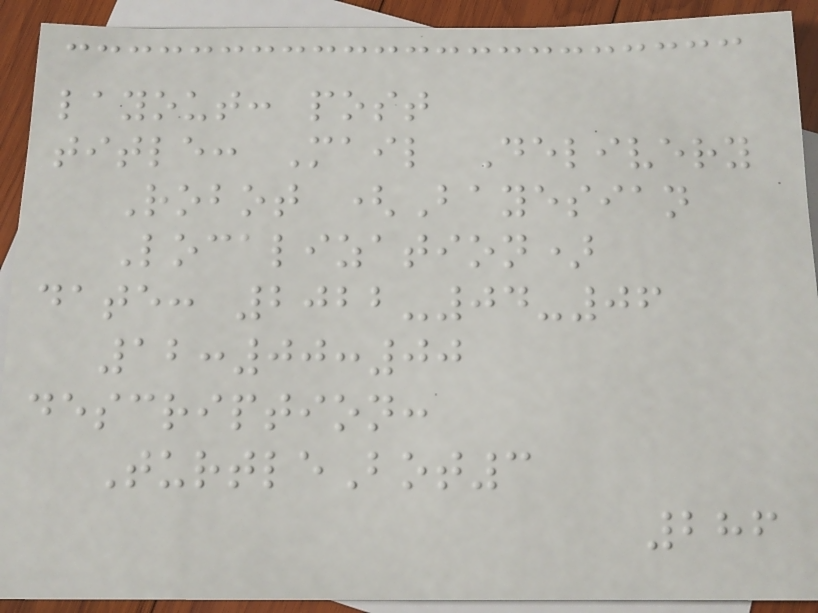layout: post
title: Mail Delivery
Robot (Bayesian
Localization)
date: 2022-04-06
12:00:00
description:
TurtleBot3
286
